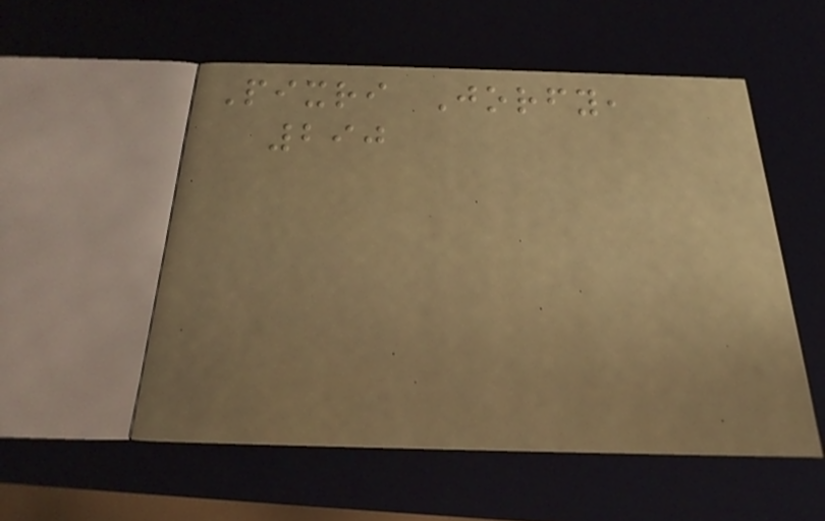Pixri Jorfy,
290
